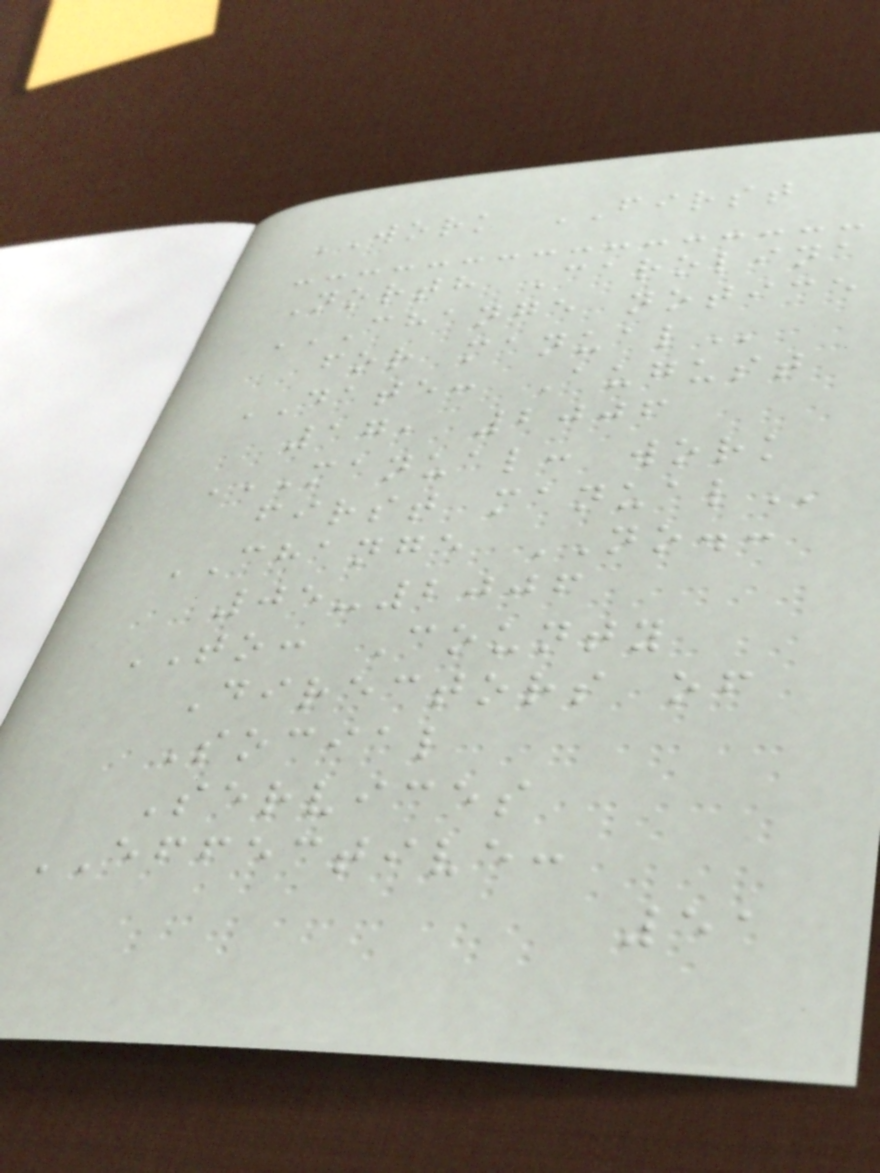WORK FIRST
North Carolina
CHANGE NOTICE
FOR MANUAL
DATE: August
17, 2006
MANUAL: WORK
FIRST MANUAL
CHANGE NO.:
05-2006
TO: County
Directors of
Social
Services
EFFECTIVE:
51
